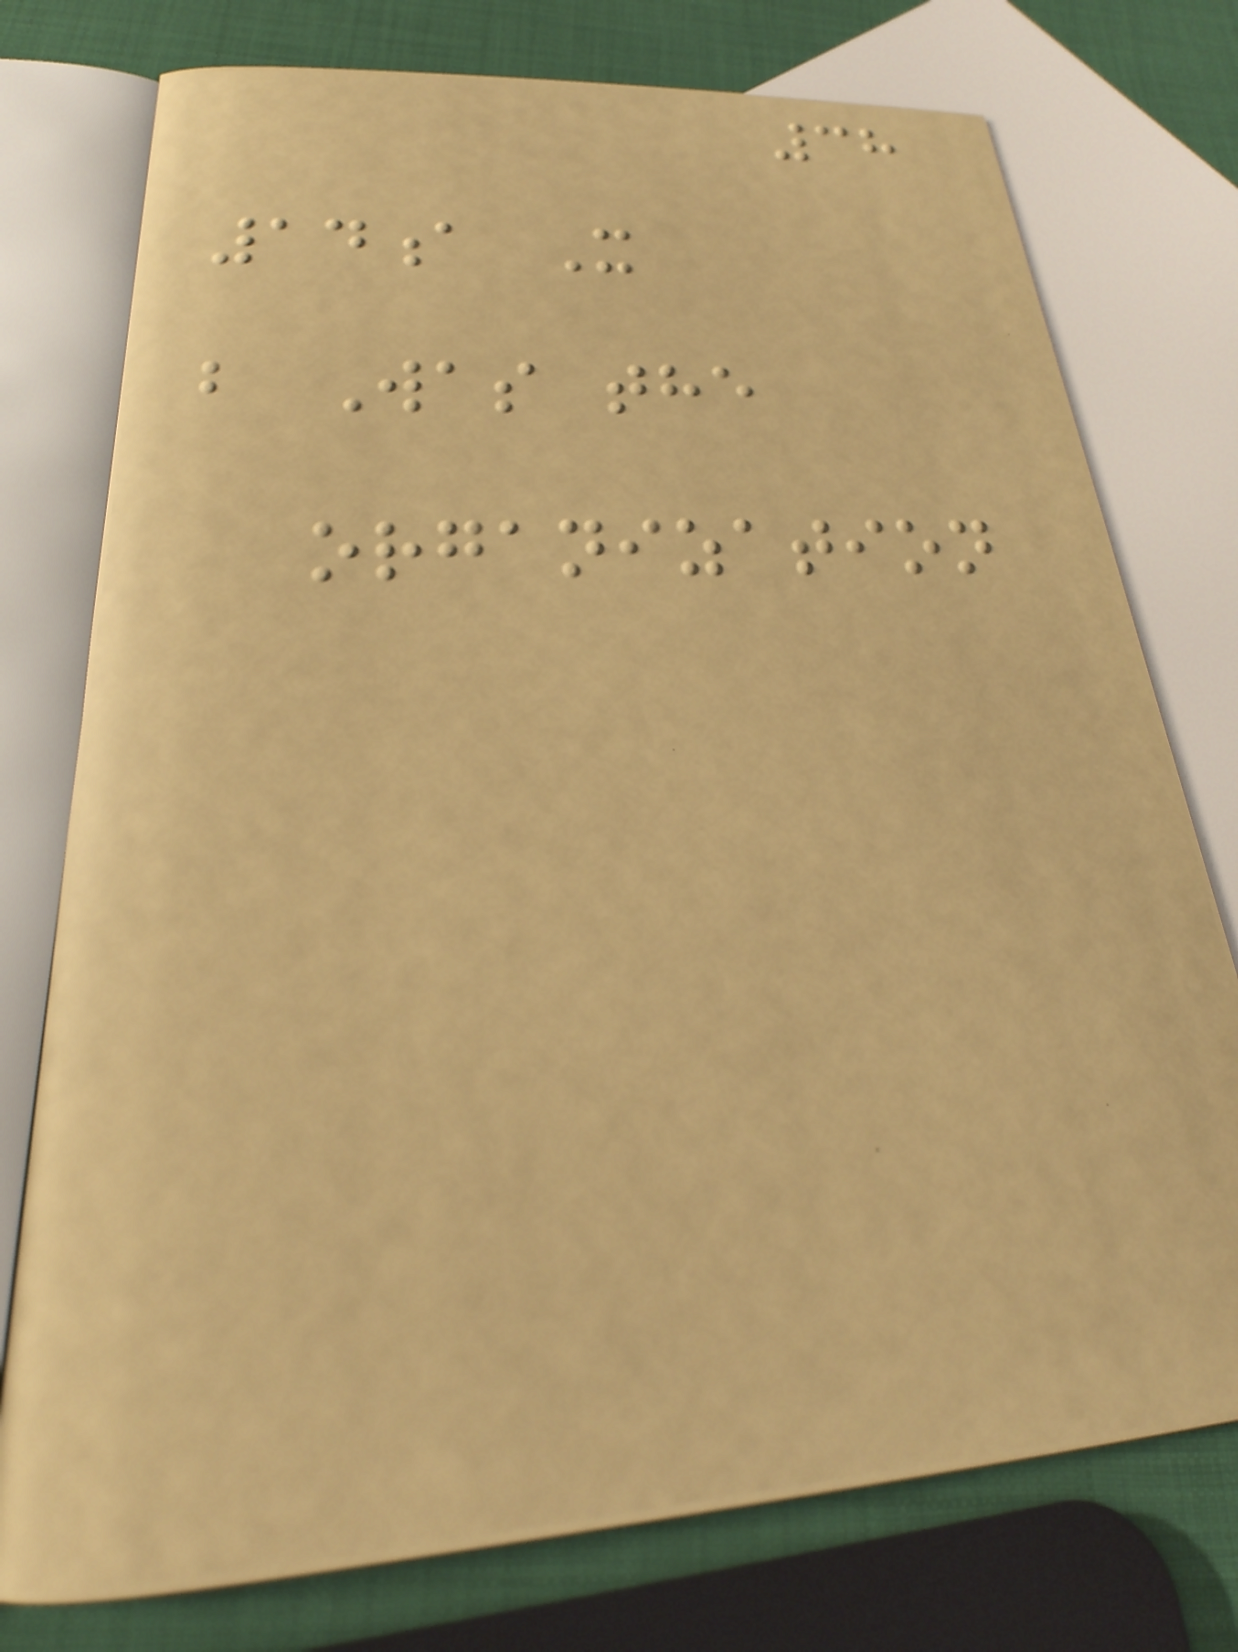38
14a X
b Was the
organization
